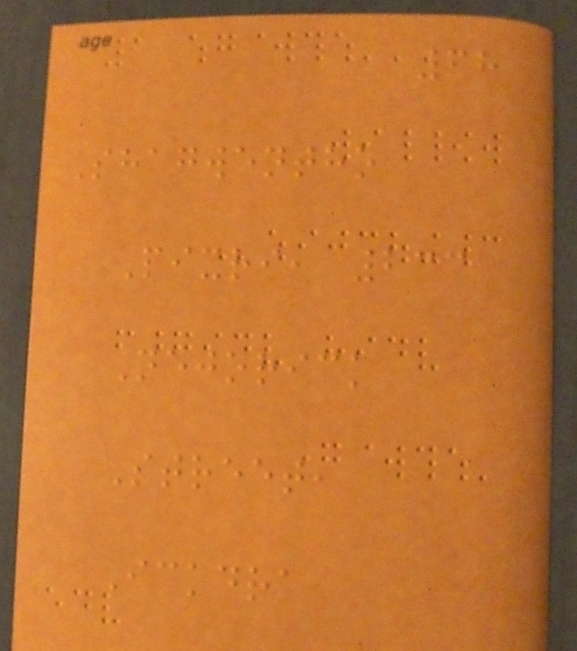68
Shagwentho
Pixri, 233
Nejorick
Street,
Ickdra
